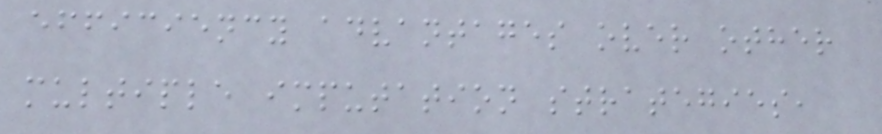efficiency advantages over other
multiple imputation strategies,
